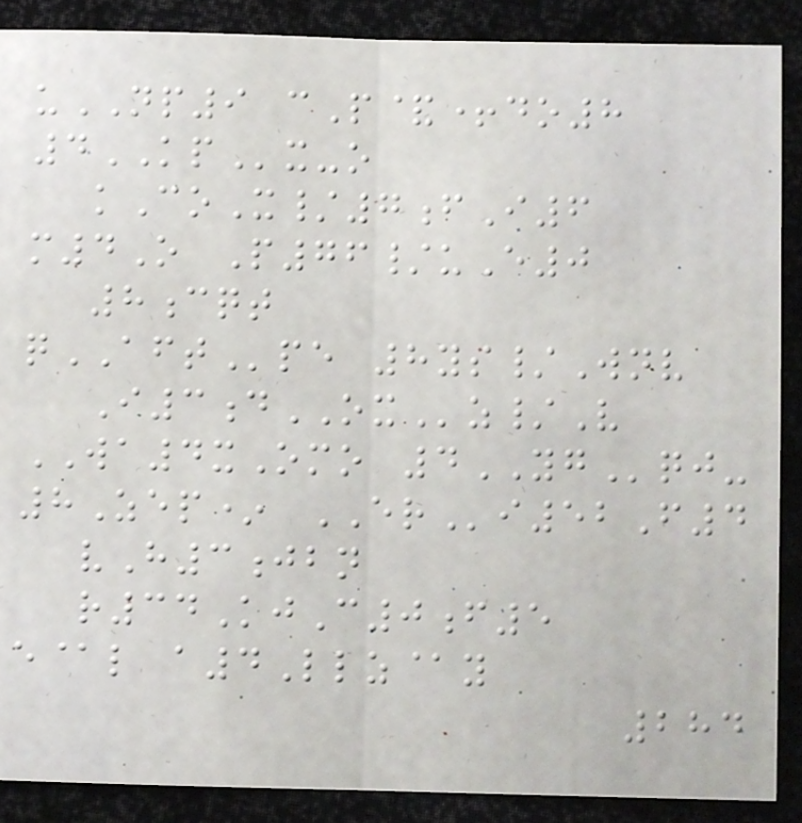uNP9 cP&+do8
4KPx-o
kCoX/7fI6
m4O P76/uE0
8cqt
qAFTpe 8ys/Wnv
I3dOXz/V
WA4xOmo 4YGqj-
8Zep* ERi52F4
vH3jbn
r34KjC0f5
e@l a4Llz@y
284
